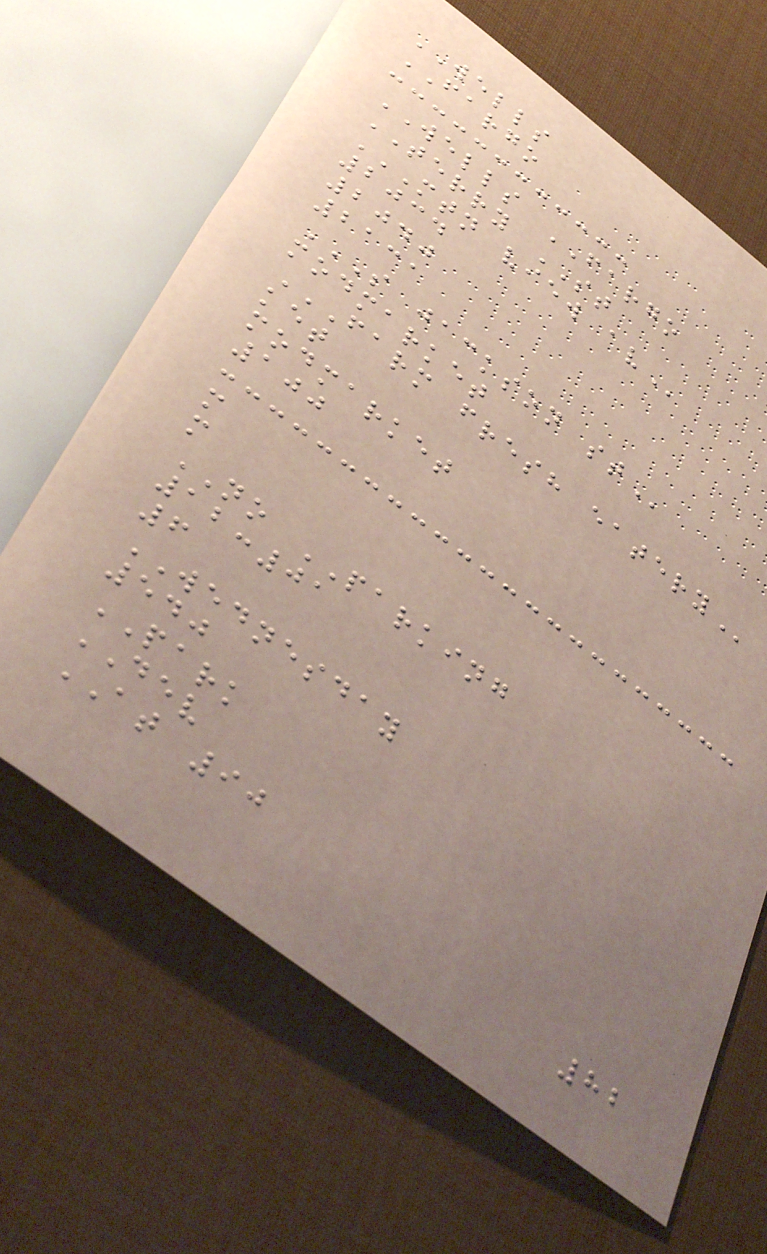WELLS
FARGO
WELLS FARGO
TERRY ST
MTN VIEW AV
2034
2040
2131
S JACKSON ST
modmarket
FARM FRESH EATERY
ket
modmarket
100
m
m
NO PARKING
12:01
6
WEDNESDAY
540
PARK
DEV
AT 90
82
